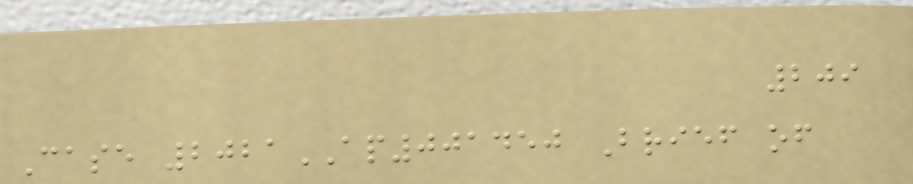209
Case 2021AP001450 Brief of
